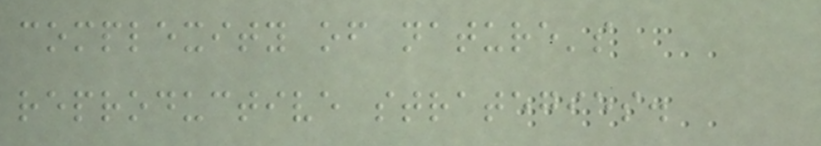complexity of nature's
reproductive strategies.
